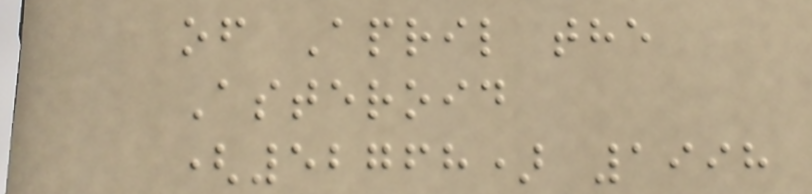of April the
Asteroid
(52768) 1998
